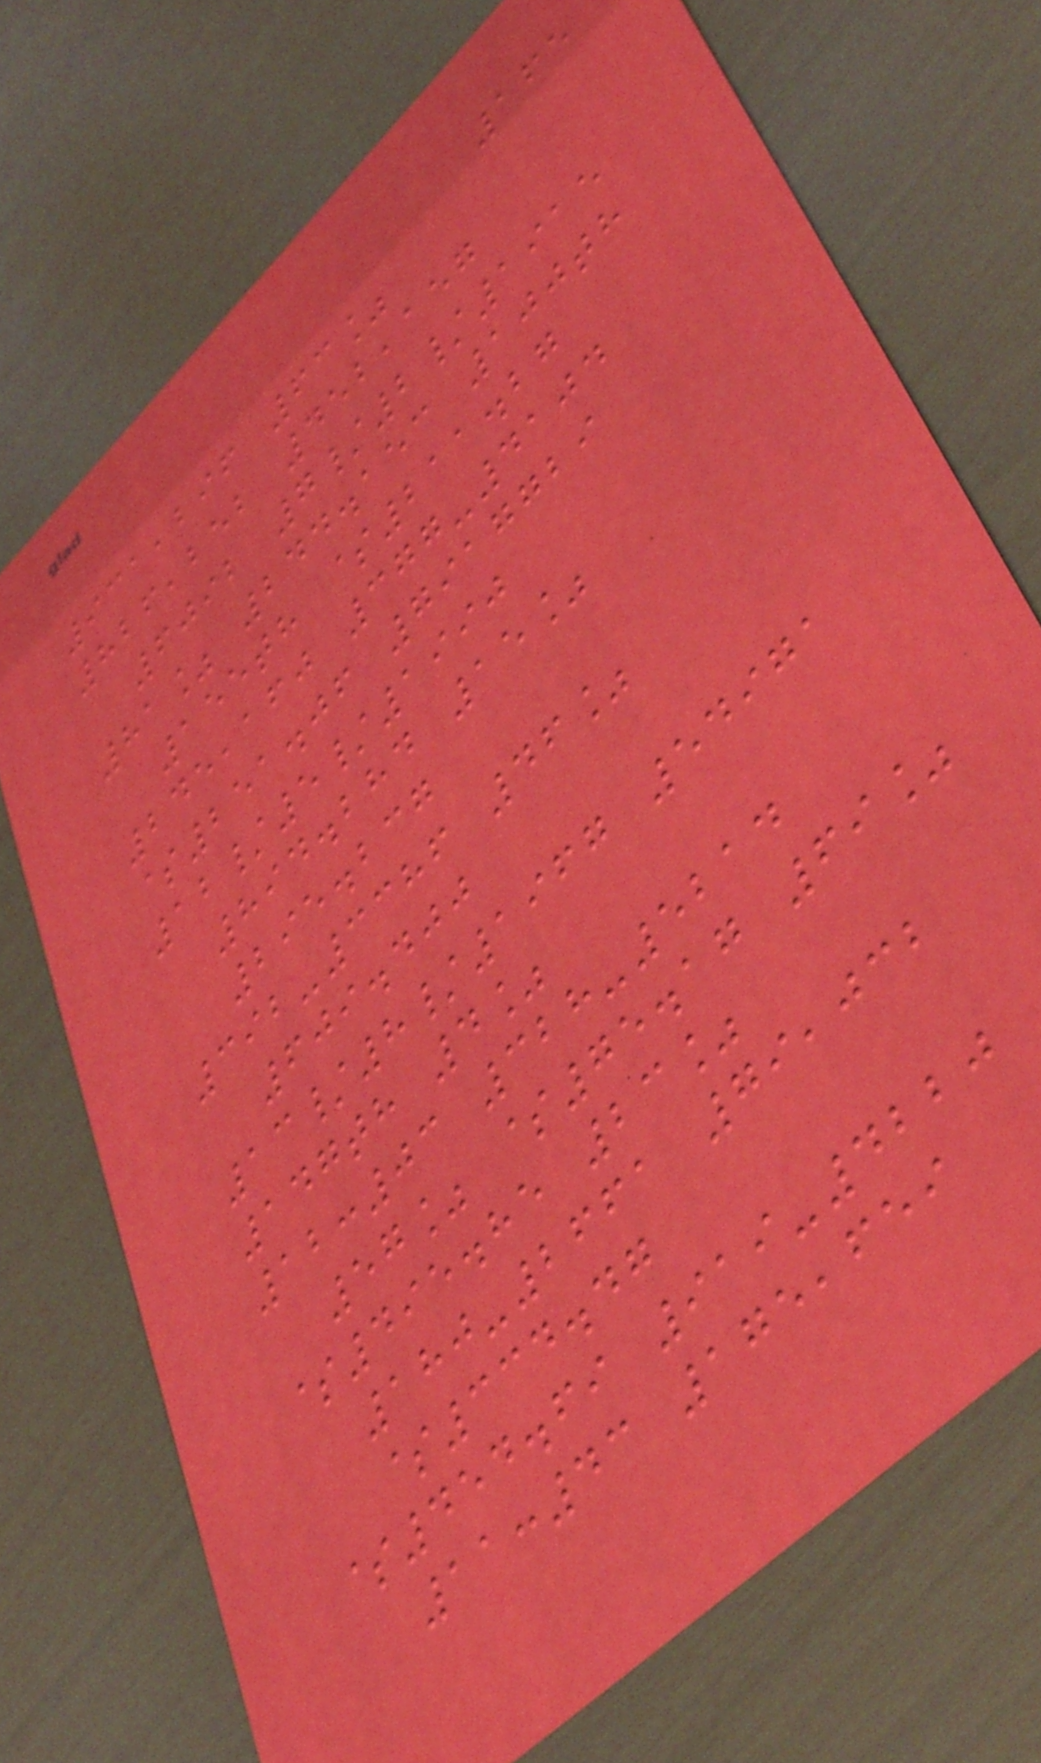165
931,296 63%
826,252 452,157
6092 7/2/1915
81% 244.153 100th
155th $211.27
245,160 377-4104
$251.06 7917729
12/5/1990
894.284 15%
295.237
392-3386 46%
609.400
13/8/1967 54971
147th 4%
12:03 328-5214
57% $75.17 69%
$495.85 23%
180-2661 79,032
$334.47
$454.69 919-4220
11:43 175,659
